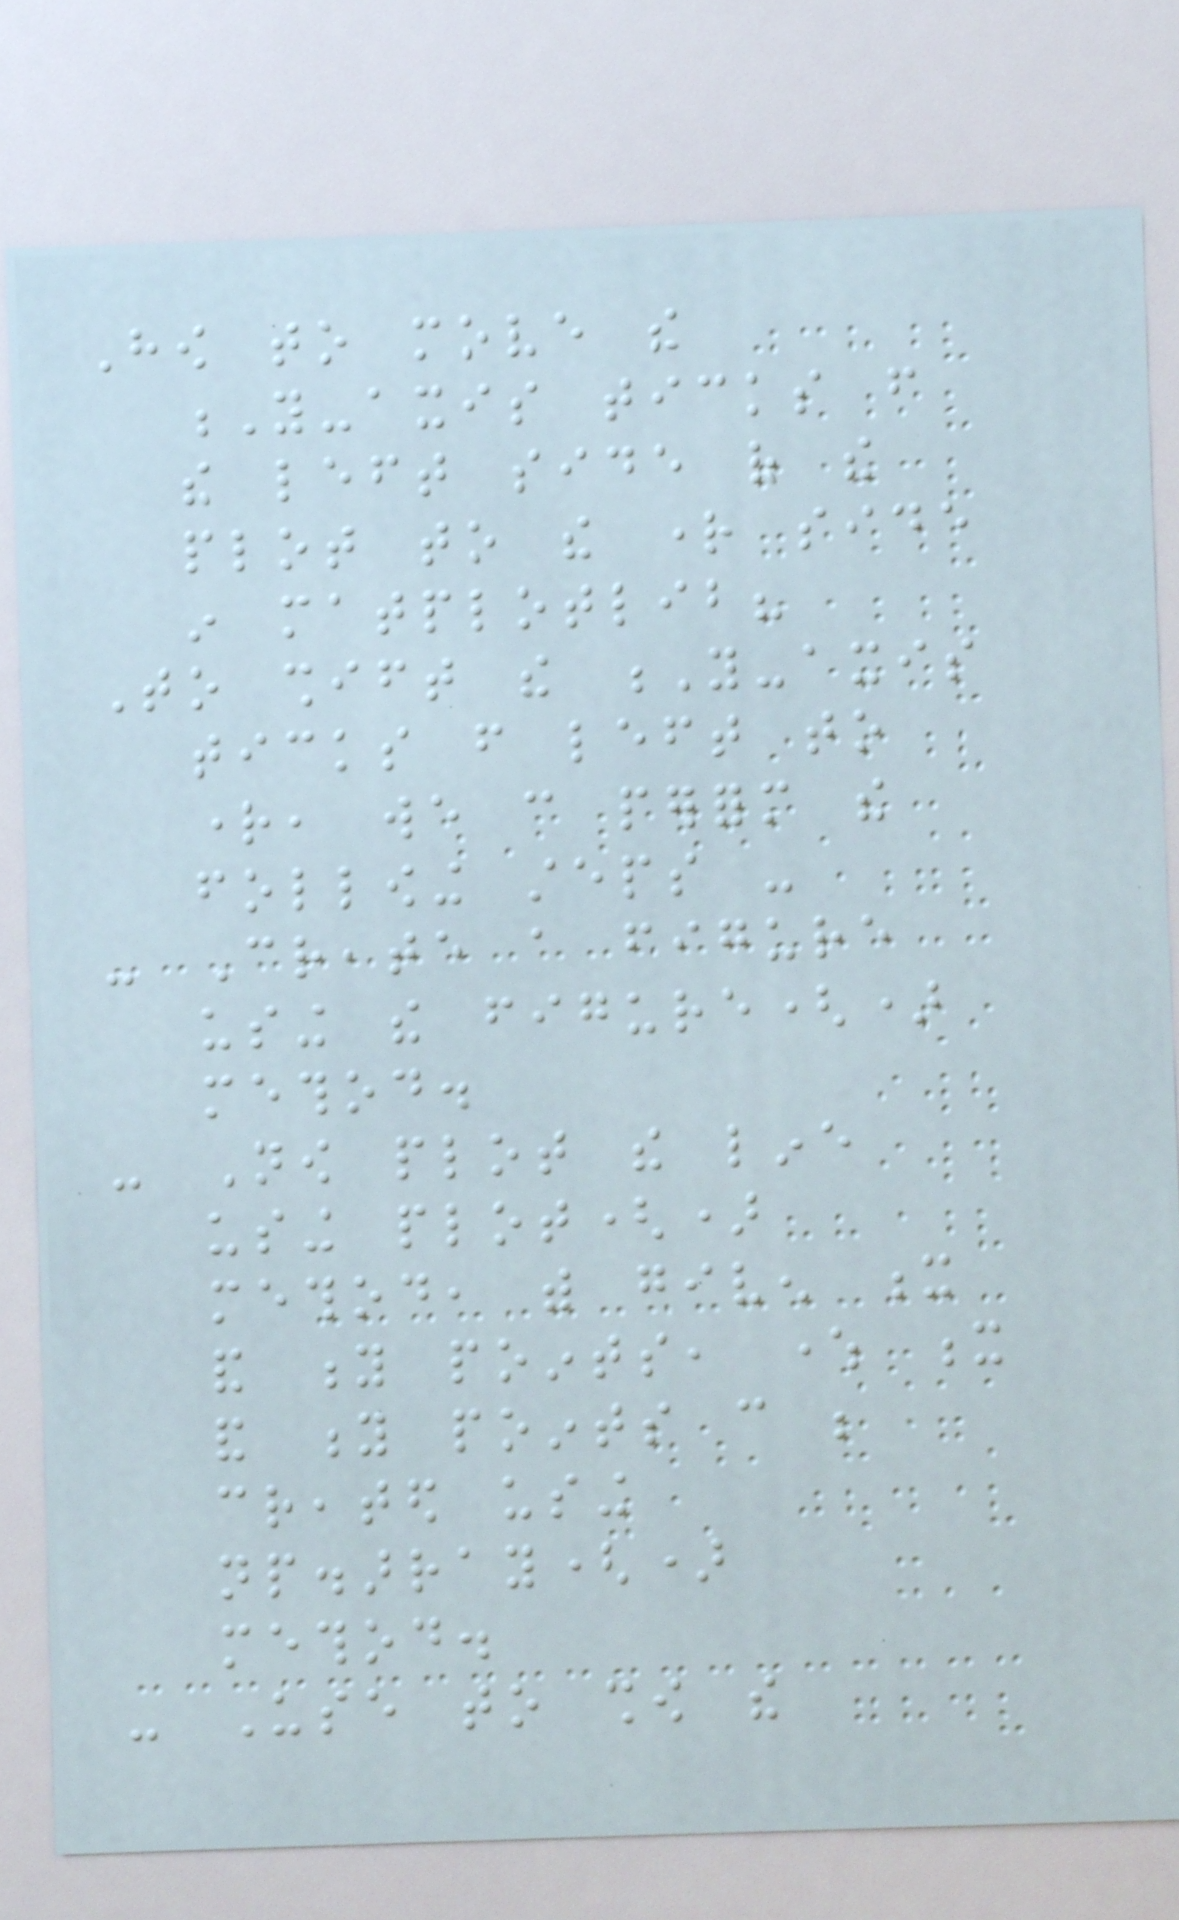How to move the
Y-axis ticks from
the left side of the
plot to the right side
in matplotlib?
To shift the Y-axis
ticks from left to
right, we can perform the
following steps -
- Create a figure
using the figure()
method.
- Now plot the line
using plot()
method, with given x
and y points, where x
and y points can be
created using
np.array()
method.
- Use to show the
